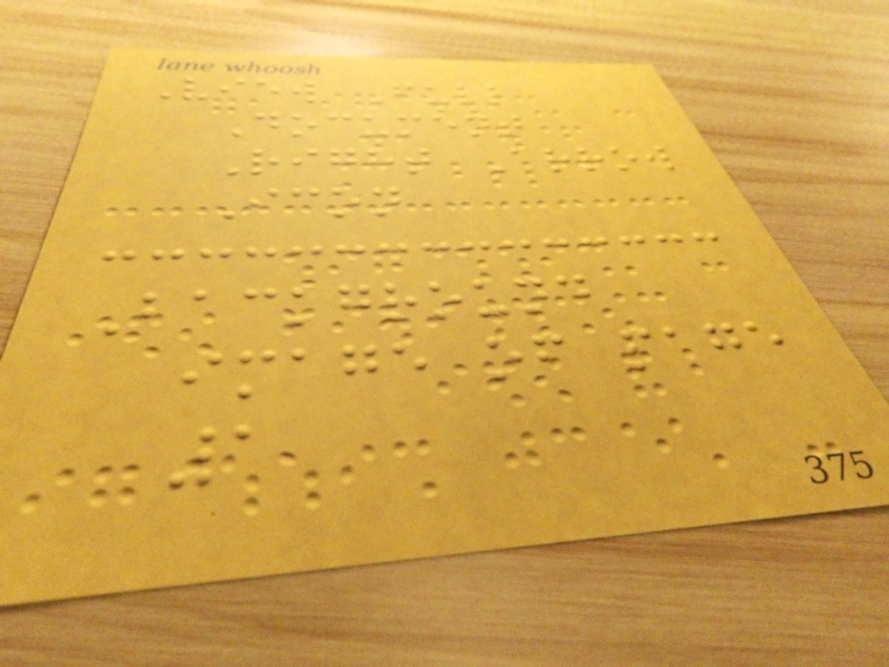View Full
Document
Right Arrow
Icon
Background
image of page
1
